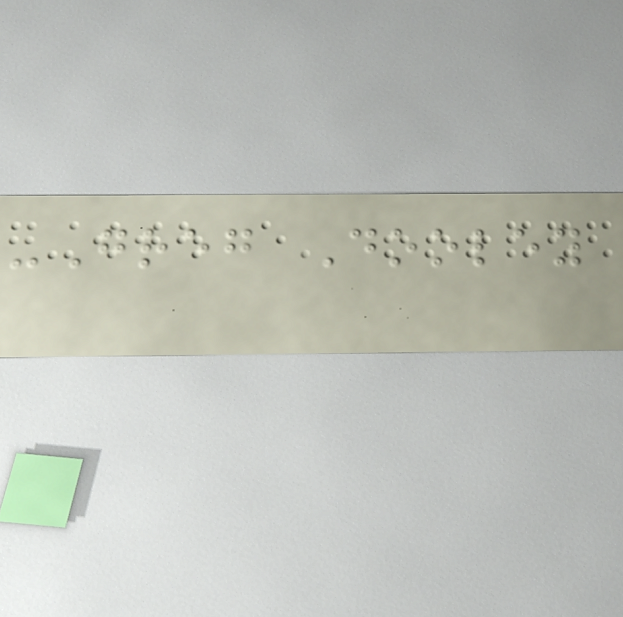-Greg Dooley
